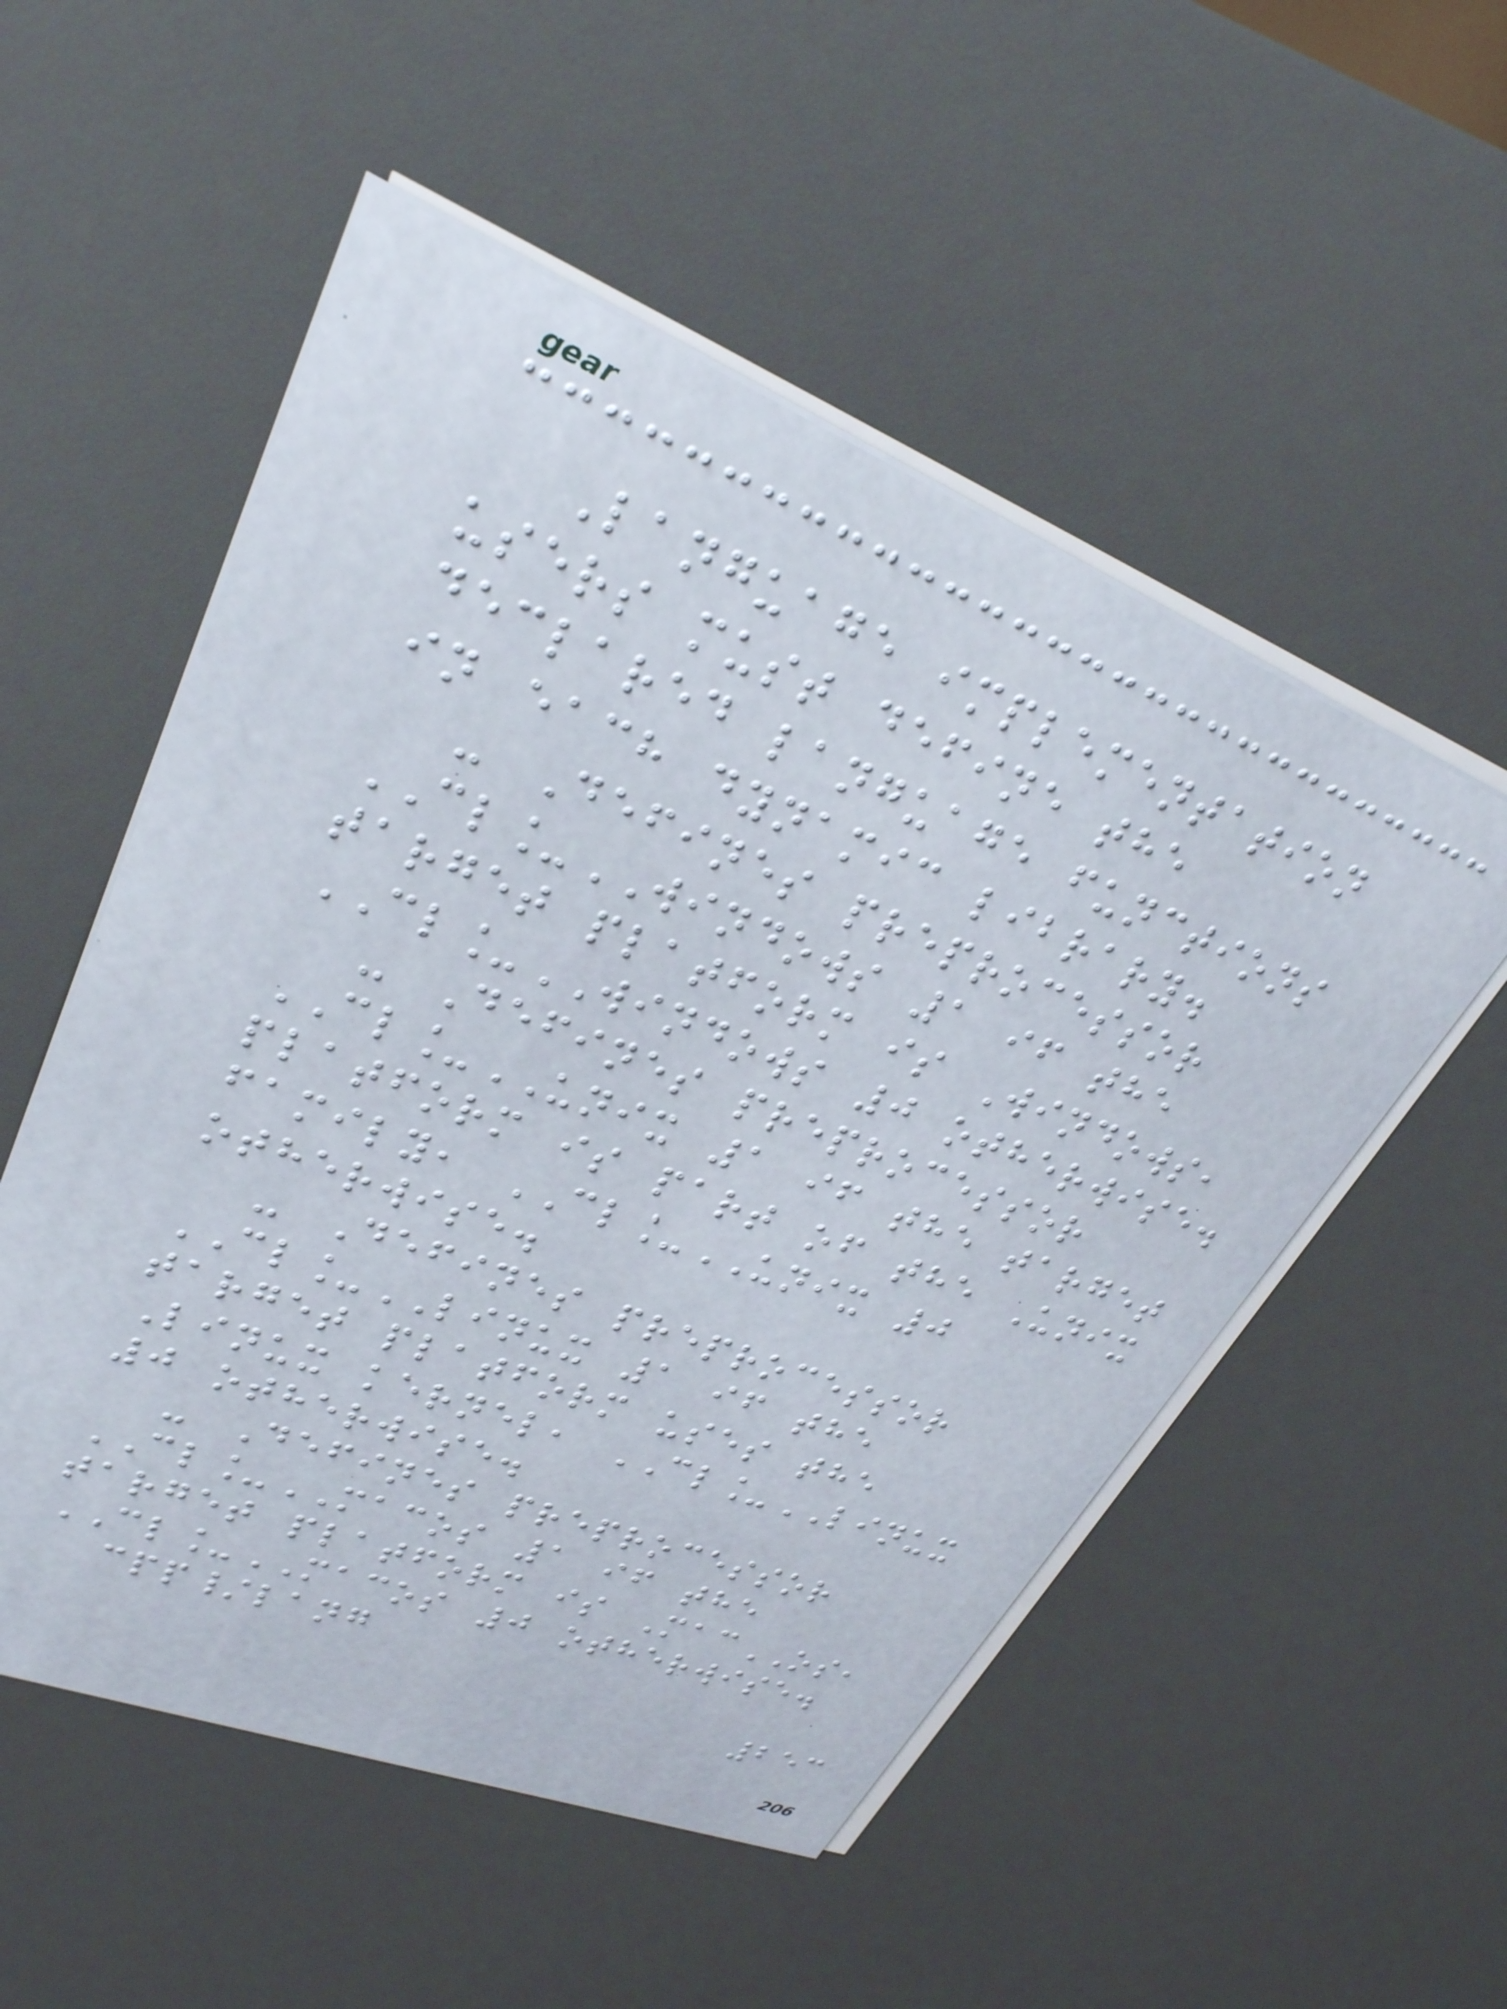Language implementation
users must define the
declared language functions
in each dynamic library.
- Defines preprocessor
CL_WINDOWS 1 if the
target platform is Windows,
CL_WINDOWS 0 otherwise.
- Defines preprocessor
CL_UNIX 1 if the target
platform is part of the Unix
family, CL_UNIX 0
otherwise.
- Defines preprocessor
CL_LINUX 1 if the
target platform uses the
Linux kernel, CL_LINUX
0 otherwise.
- Defines preprocessor
CL_MACOS 1 if the
target platform is MacOS,
CL_MACOS 0 otherwise.
cpp/lang
253
